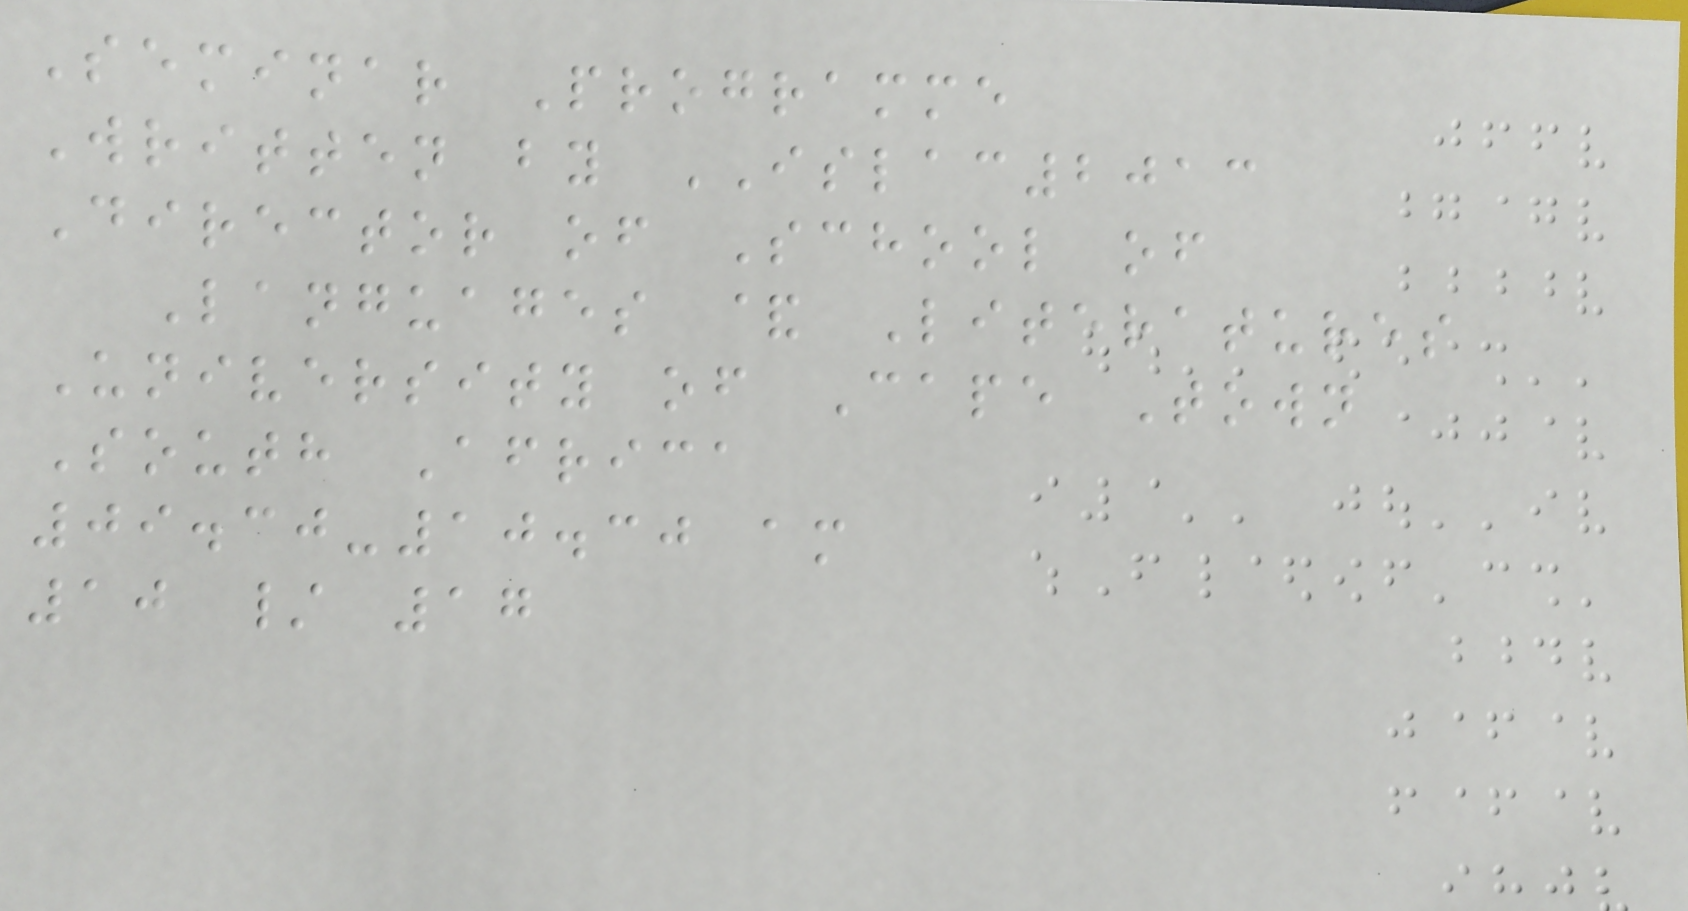Seminar Programme
Written by ISLAC2013
Director of School of
Languages & Literatures
University of Cape Town
South Africa
09.30-10.30 am
10 / 17
